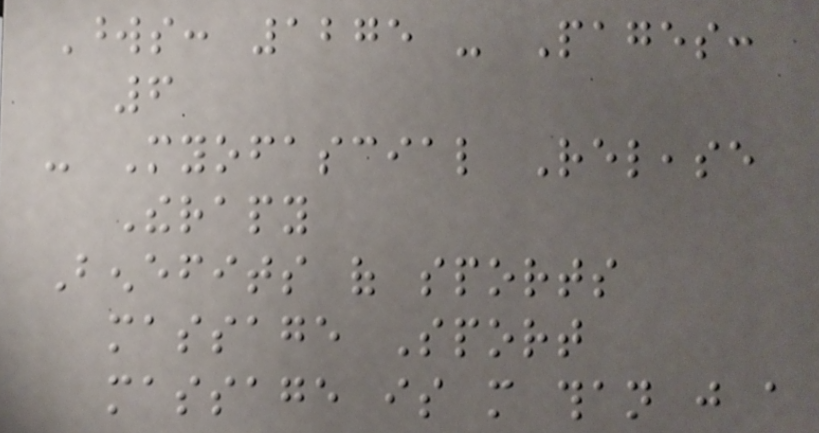Words: 1275 - Pages:
6
- Myofascial Release
Therapy
Benefits of sports
massage Sport
massage is more than just a
